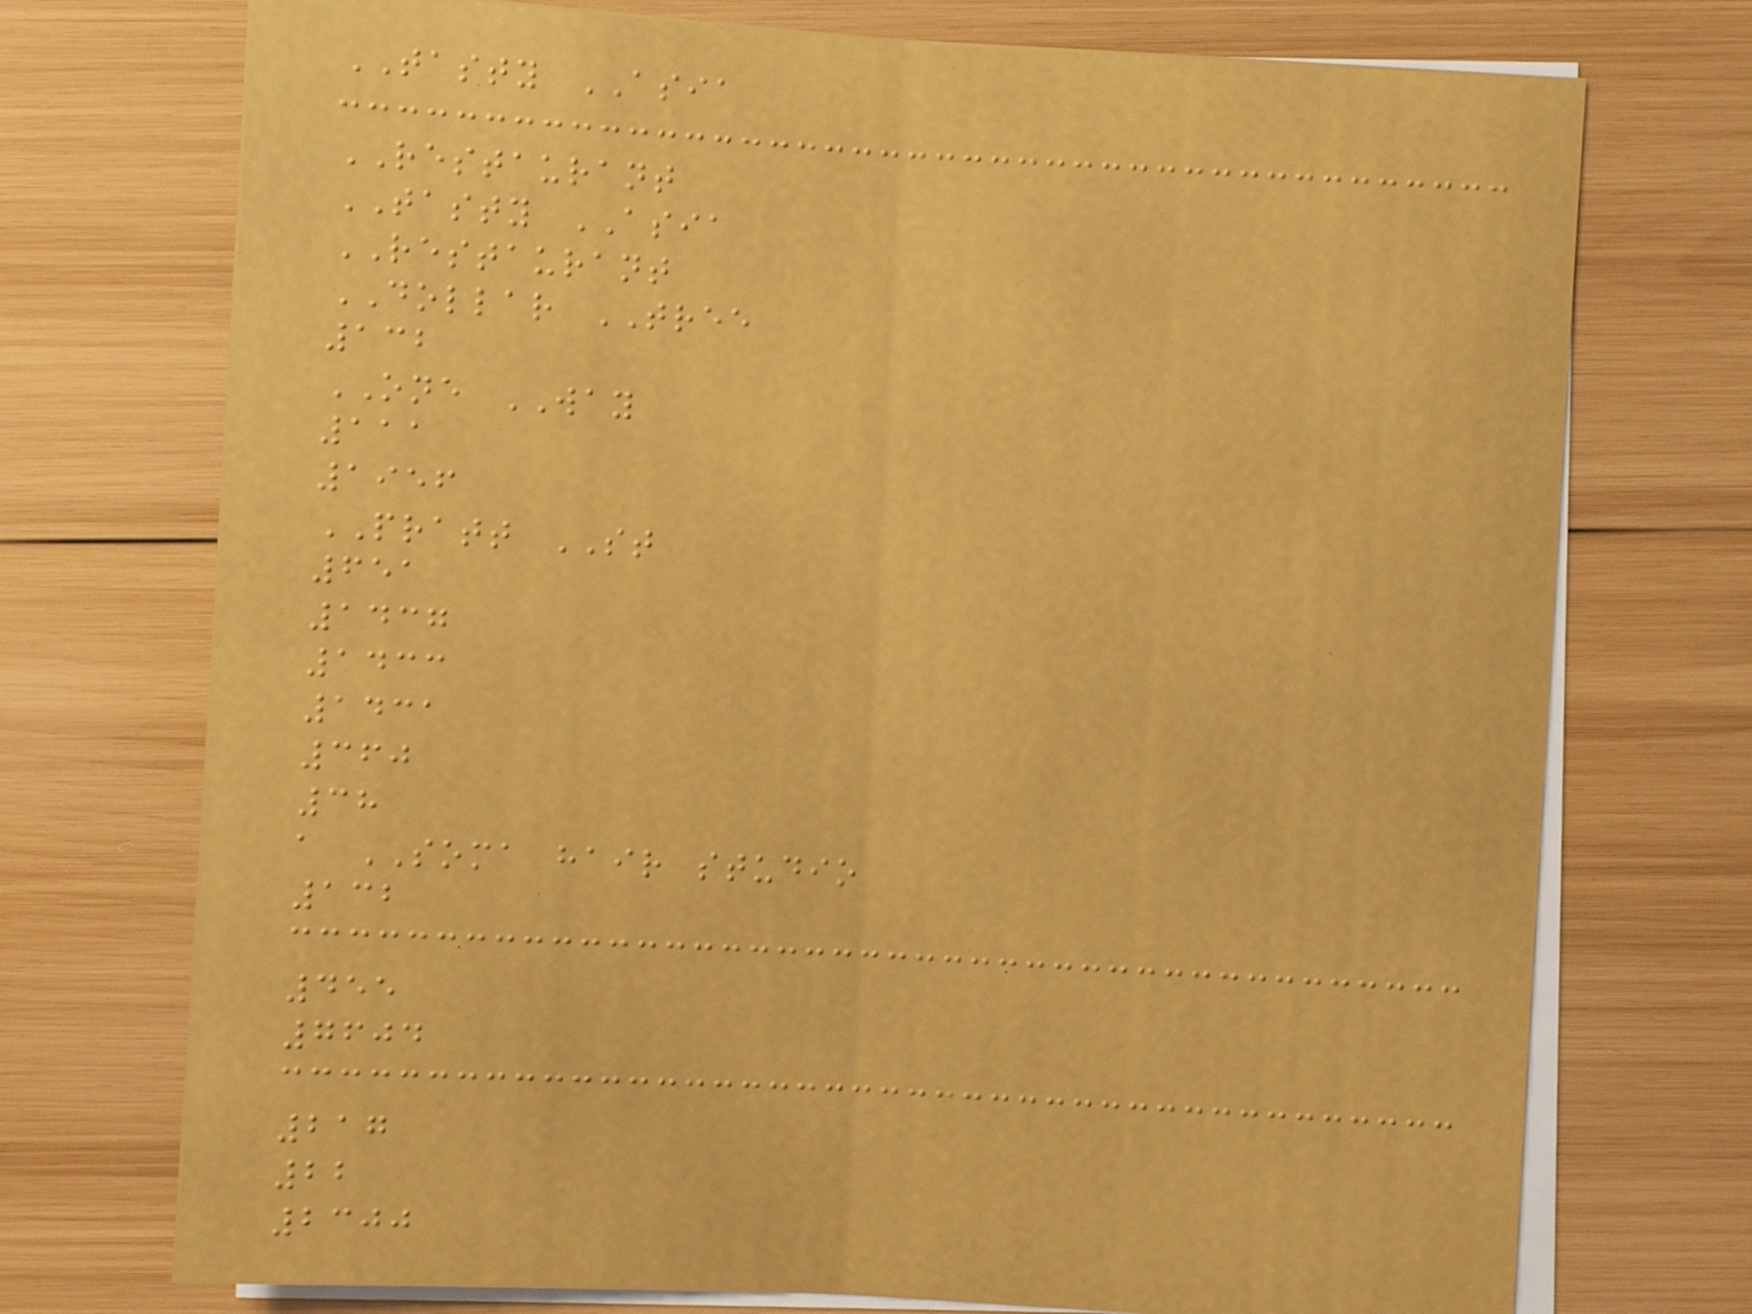TASTY ASIA
RESTAURANT
TASTY ASIA
RESTAURANT
DOLLAR TREE
132
ONE WAY
111
1956
PRATT ST
651
1437
1433
1431
360
38
a SOMA hair studio
132
455
7604
217
22
2300
